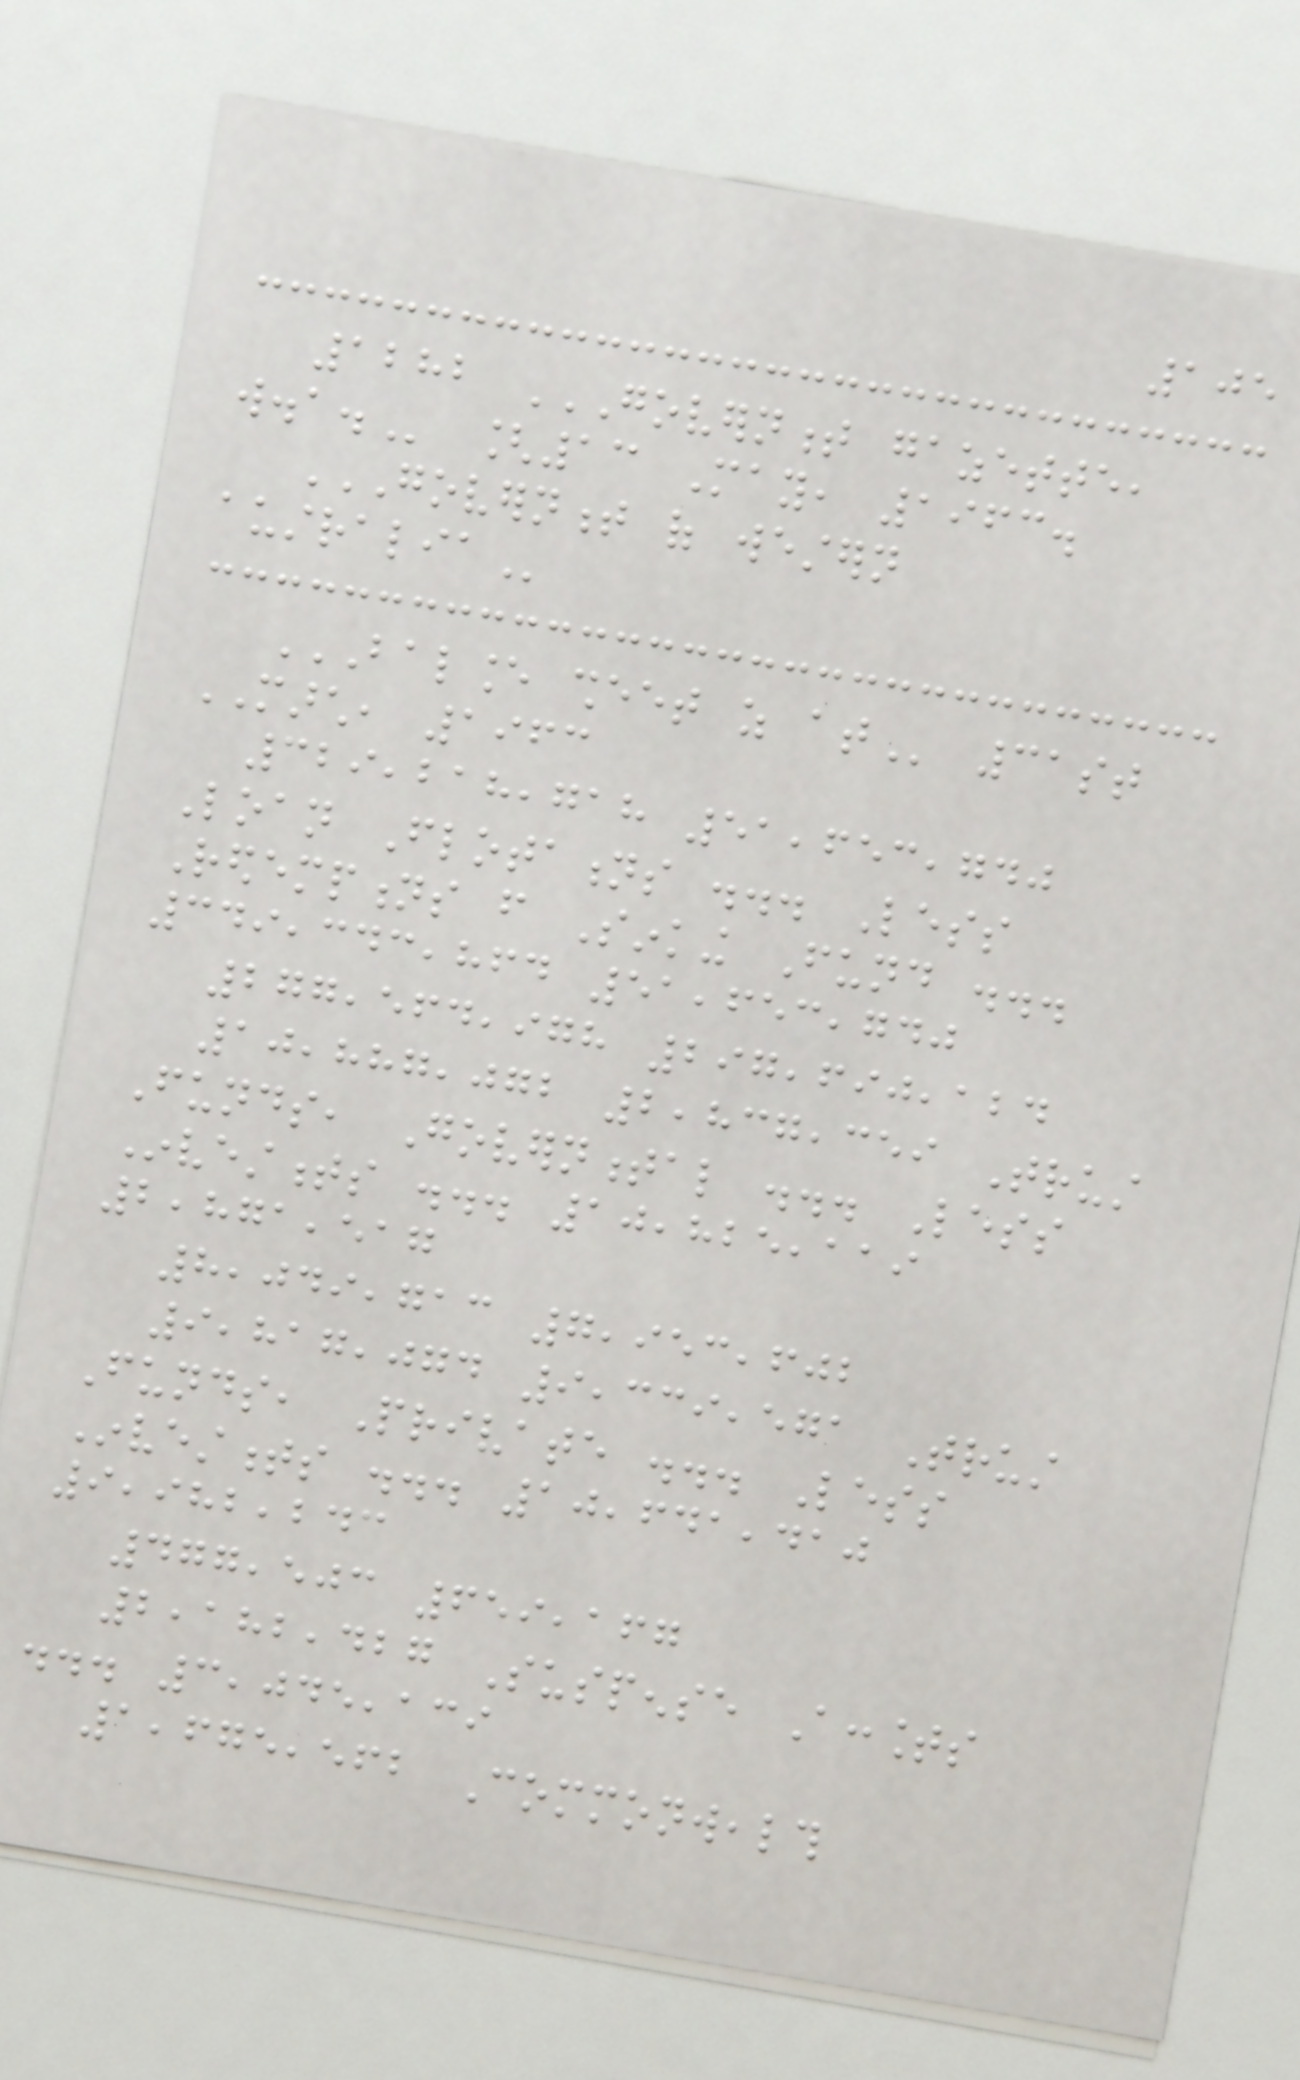105
1282 GOVERNMENT GAZETTE,
W.A. [13 May, 1963.
GOVERNMENT OF WESTERN
AUSTRALIA
BALANCE SHEET AS AT 31st
MARCH, 1963
329,218,718 51,653,740
Loan Flotations ... Less
Redemptions from Sinking Fund ...
349,343,864 51,653,740
277,564,978 297,690,124
10,887,072 2,837,359 Trust
Funds, Governmental ... Less
Investments ... 10,825,119
2,871,517
8,049,713 7,953,602
9,817,074 9,339,571 Trust
Funds, Private ... Less
Investments ... 10,641,410
9,982,243
477,503 659,167
2,182,427 Suspense Accounts
... 3,045,139
1,675,562 Commonwealth
